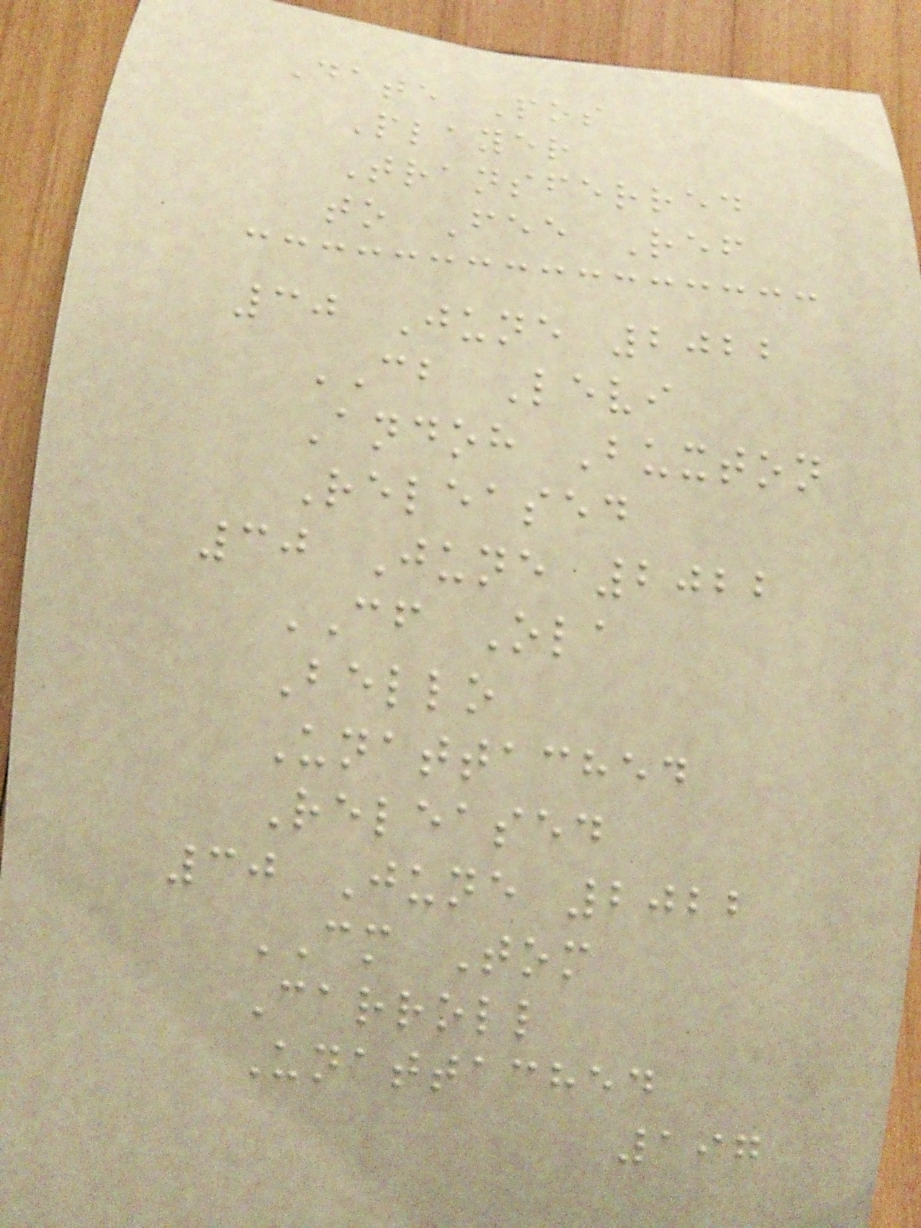Date Pos
Player
Transferred
to Fee Ref
30 June 2022
CB Levi
Andoh Buxton
Released
30 June 2022
CF Ola
Bello
Unattached
Released
30 June 2022
CM Tom
Carroll
Unattached
197
